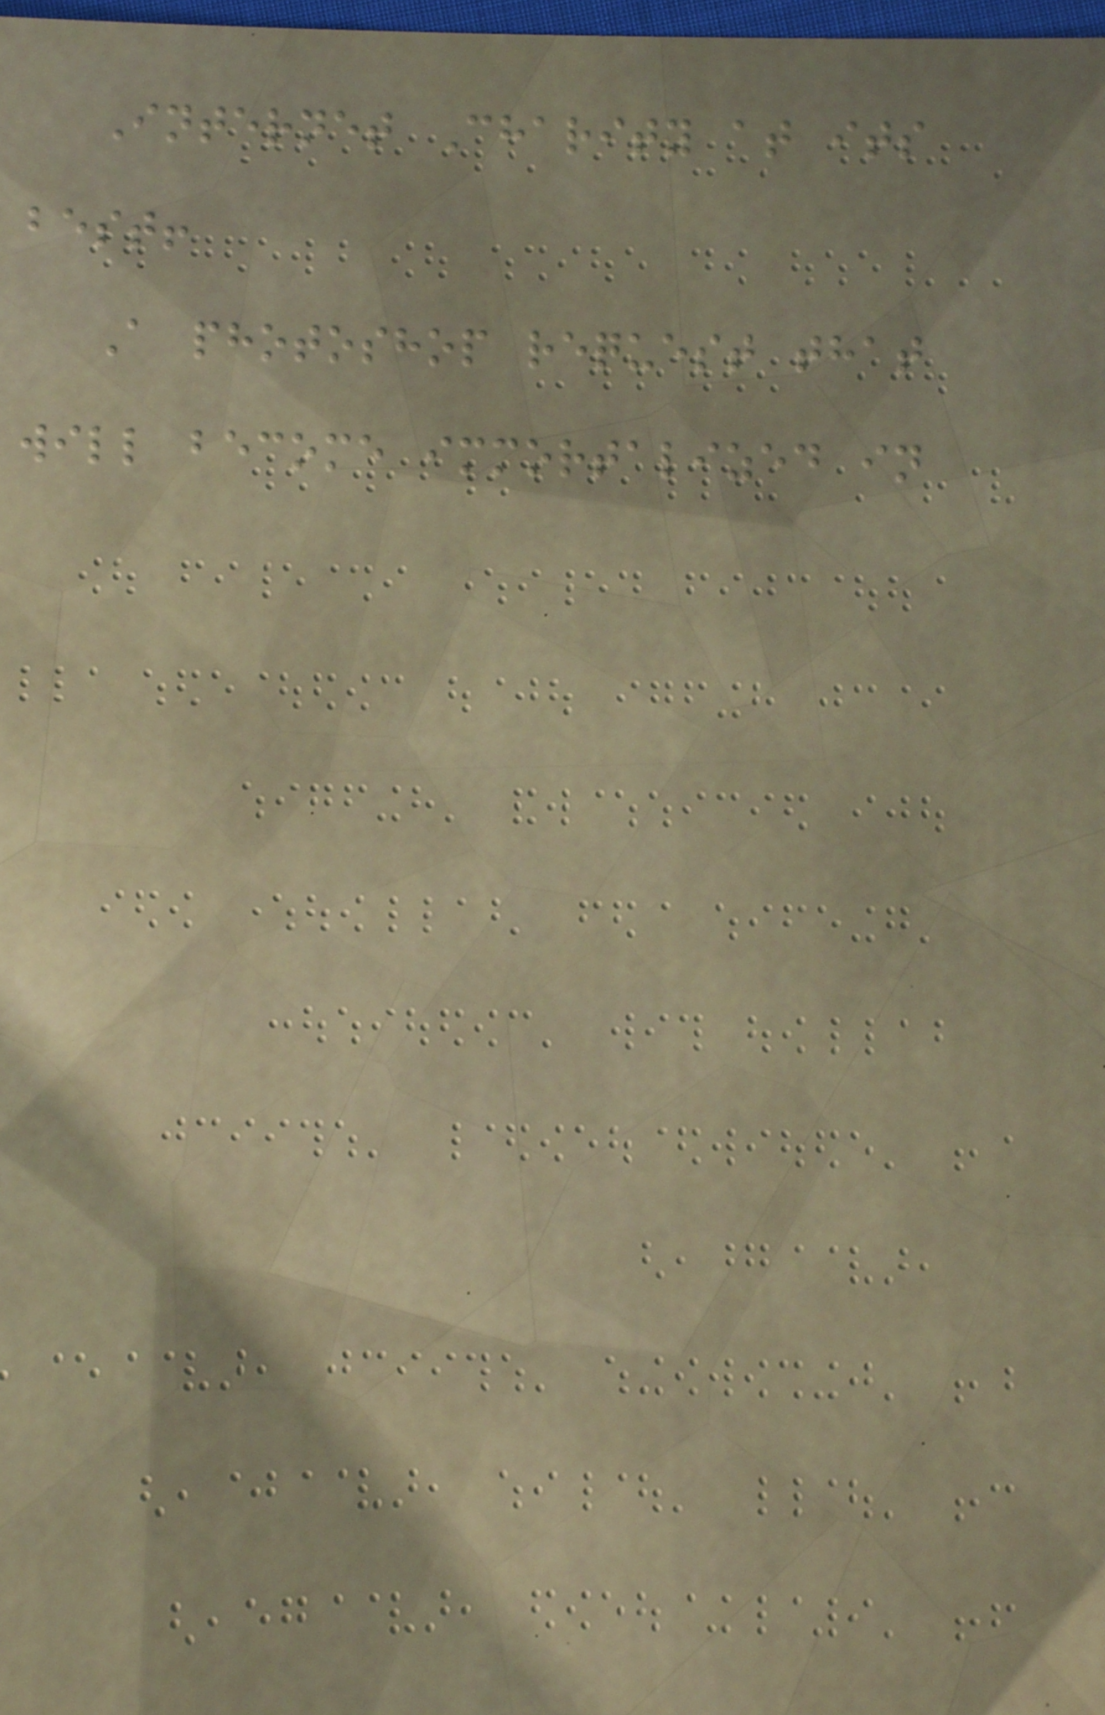Internet Charity at its
best!
A photoshop request that
will become immortalized in
